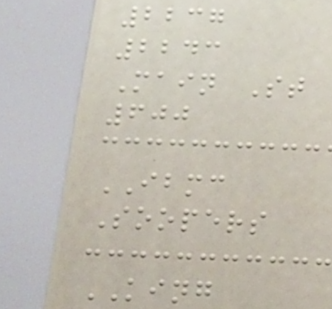2237
2243
Main St
600
IBMC
Soopers
KING
